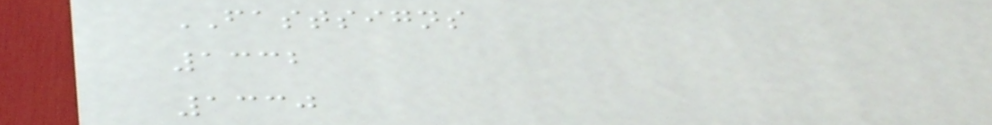FASTSIGNS
1332
1330
